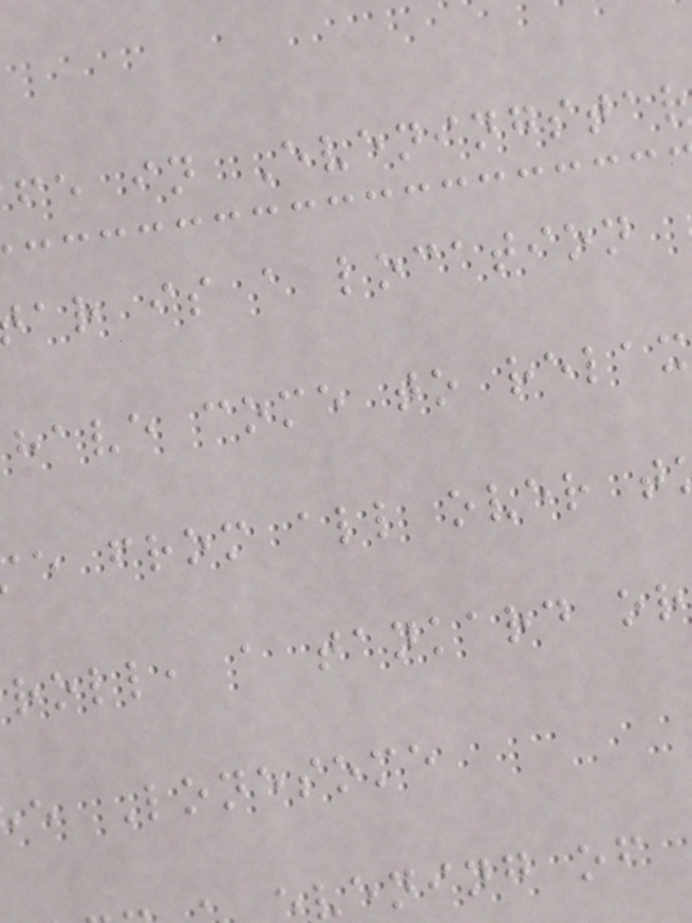fe in Eveningstar
ar is a location
have come to relax
e from all over t
roll, a tankard or
e Lonesome
vening of
